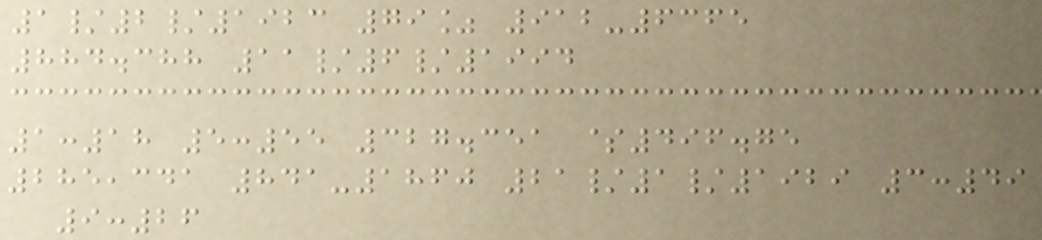1/2/1923 79% 912-6365
884.388 11/6/1994
1:18 5:55 327.351 $496.75
285,341 841-1860 21/1/1929 3:49
9:26
